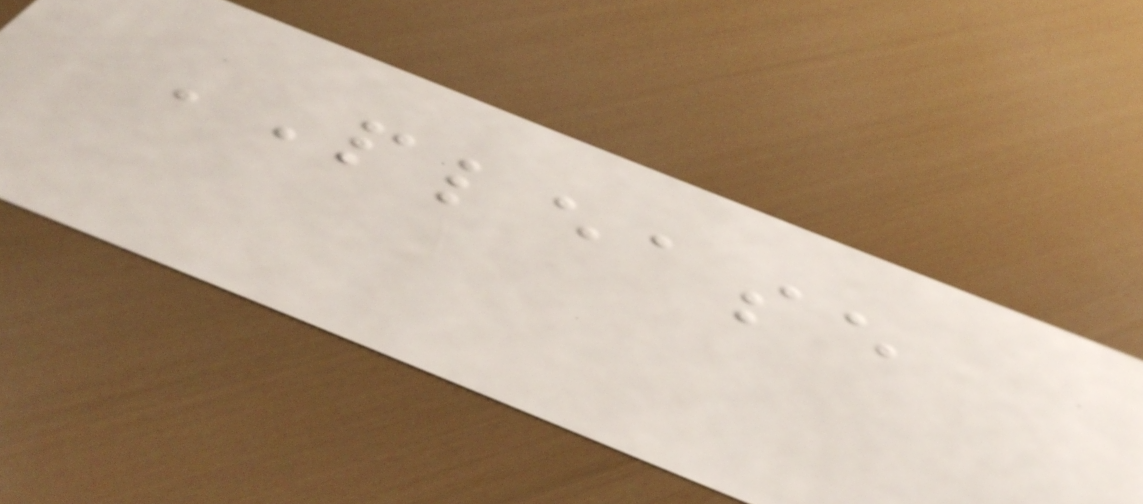PLEASE
